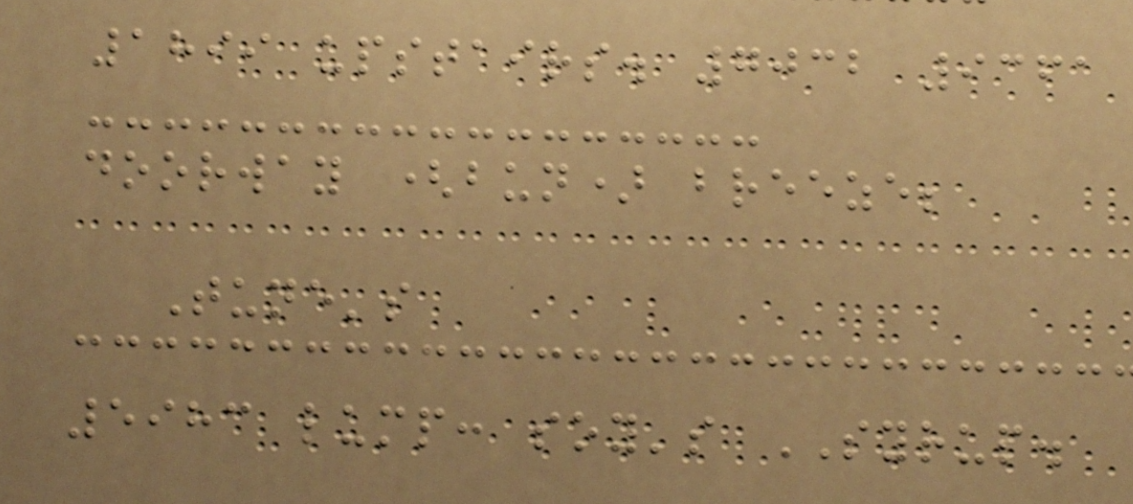1899 upstairs. 7032 9361
doorway (bun) breeze;
Tune's
5983 lump: soy's SYRUP.
